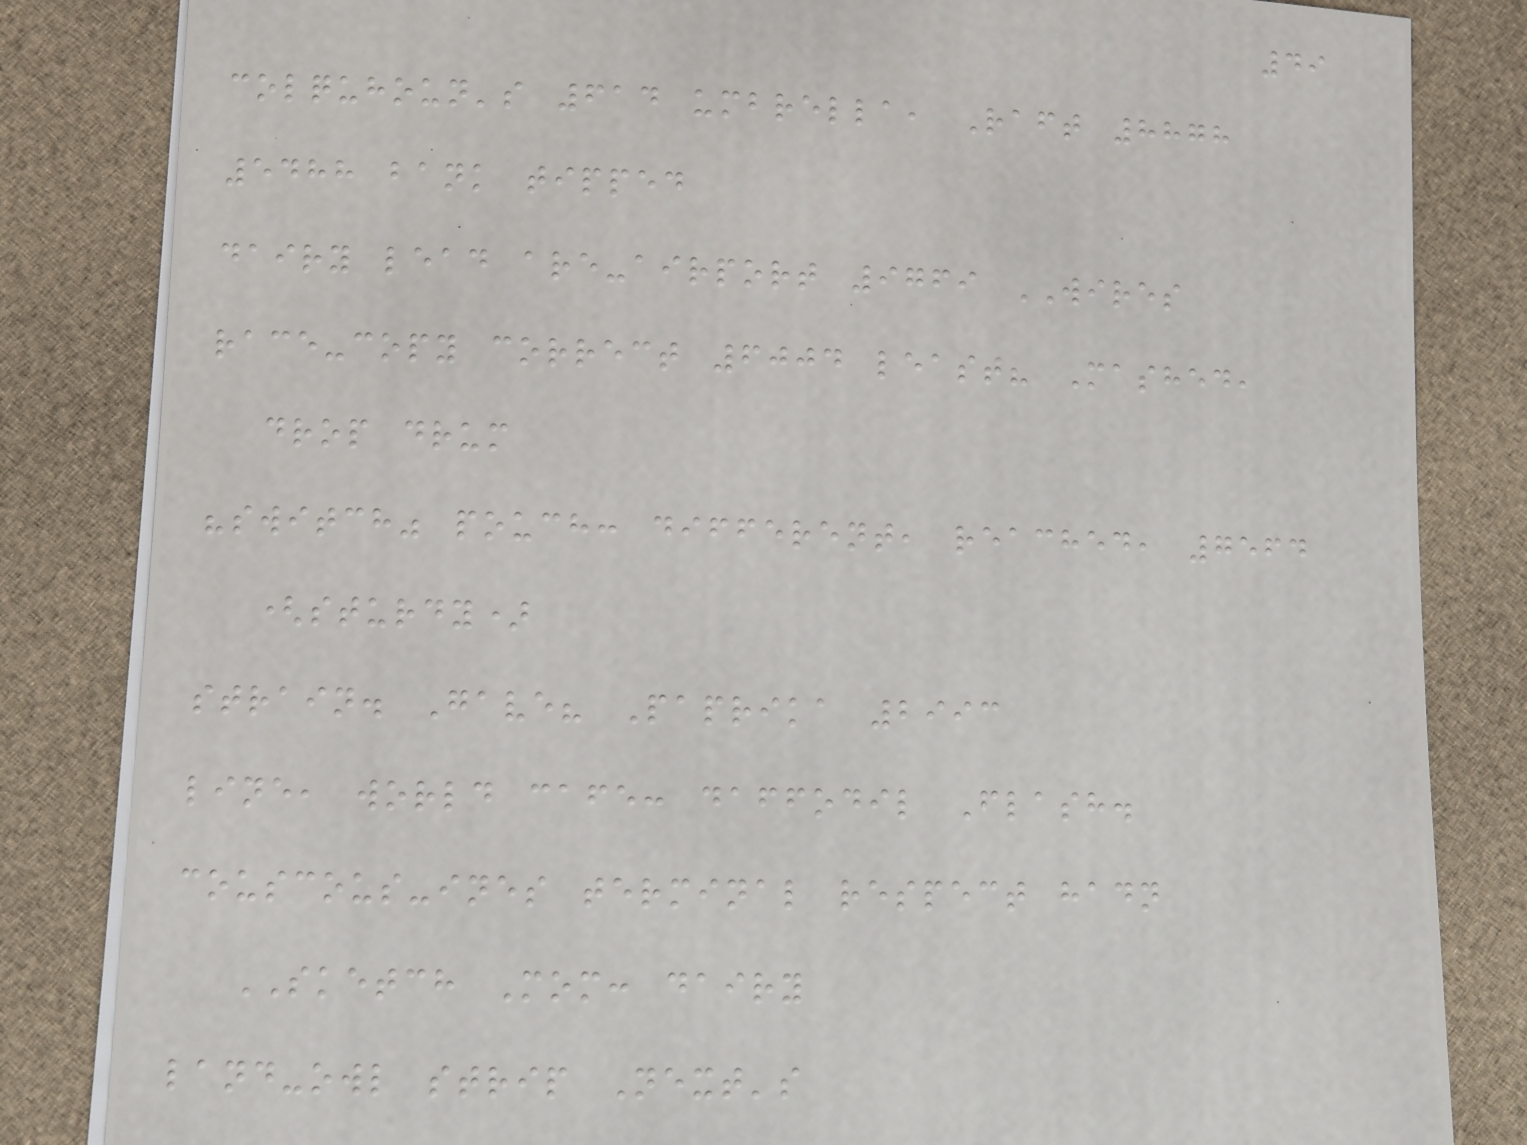49
colquhoun's 614 umbrella, Raft 8878
5488 bank tipped
dairy lead are-airport 9769 WIRES
race-copy correct 6004 least? Mashed,
drop drum
"switch" pouch: different, reached, 7564
(sturdy)
strain. Gave? Paprika 2993
line, world cafe: daffodil Flash.
couscous-ines terminal respect hadn
SKETCH Mom: dairy
land-owl strip Next's
